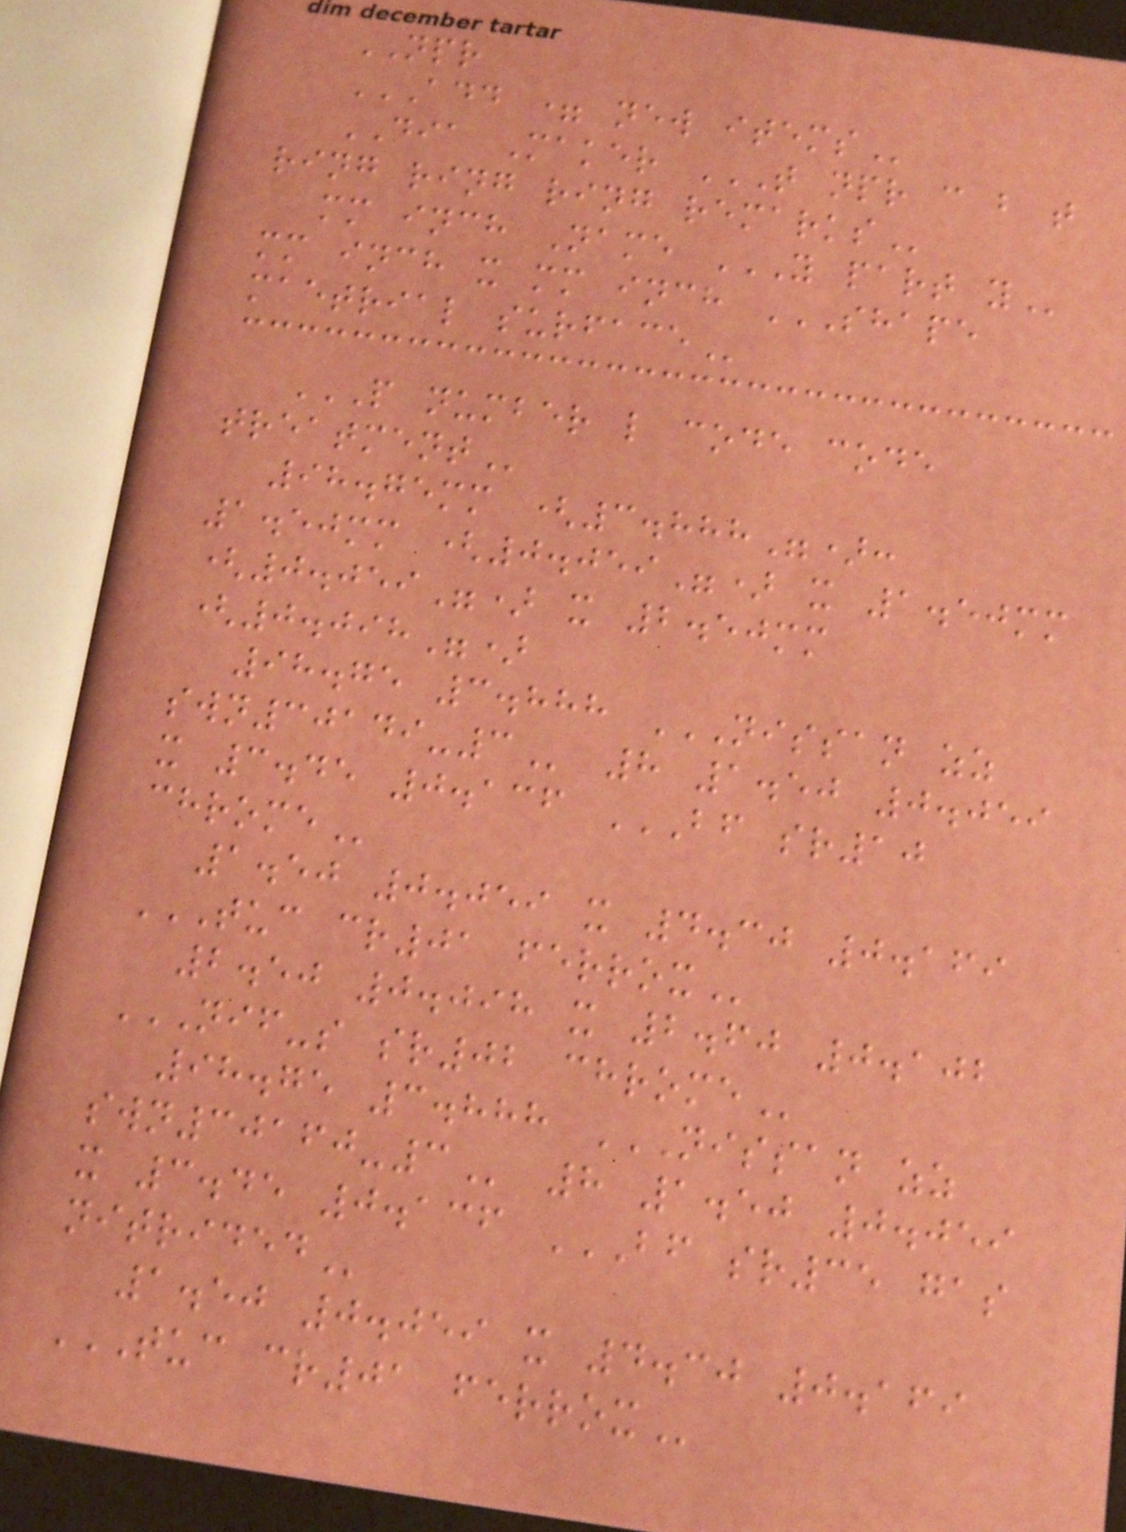NPR
ADD = NEW ITEMS
DIA Maker T NPR C B T
RING RING RING REMARKS
mm inch Name Y PART Y
mm inch x mm inch SHAPE
MAETRIAL SURFACE
P NUMBER L CODE CODE
TREATMENT
98.75mm (3.888"):
1.50mm (0.059") x 1.50mm
(0.059") x 2.50mm
(0.098")
98.75 3.888 NISSAN ZZ
SWN30149-3 8 1.50 0.059
x 3.45 0.136 BF SR10
CHROME
1.50 0.059 x 4.30 0.169
TUC CR01 FERROX
2.50 0.098 x 2.60 0.102
NIF-S SR02 CHROME
98.75 3.888 NISSAN ZZ
SWN30160-3 8 1.50 0.059
x 3.45 0.136 BF SR35 GAS
NITRIDED
1.50 0.059 x 4.30 0.169
TUC CR01 FERROX
